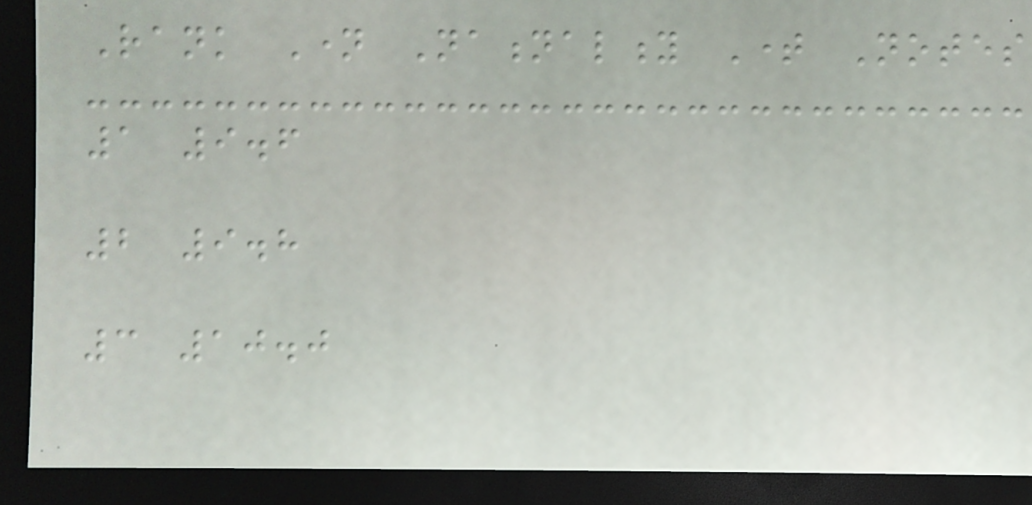Rank Name Nationality Time Notes
1 9.6
2 9.8
3 10.0
